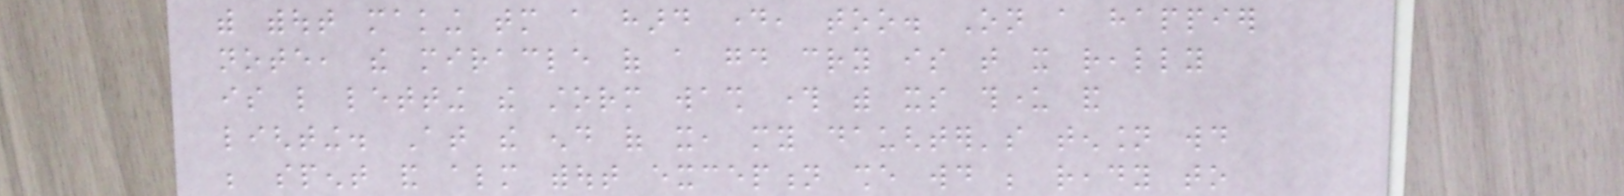with without making tomorrow a hard day, too. On a happier
note, the miracle of a good cry is that it really
is like letting the storm wash through with its thunder and
lighting. At the end of it, my daughter's tension would
be spent and almost without exception she would be ready to
